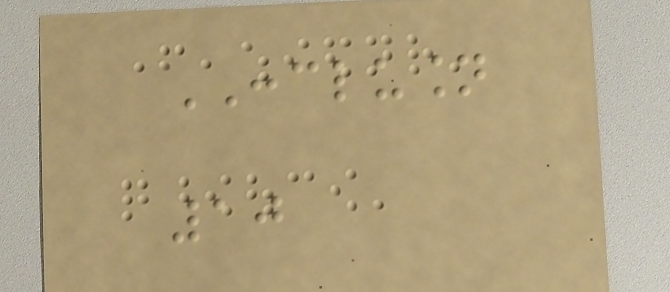CONCLUSION
10
